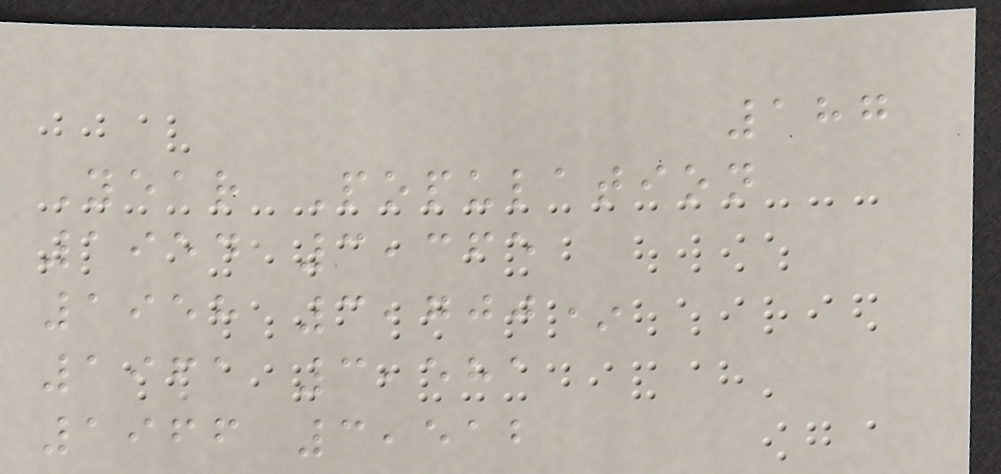187
Year Population
1954 3,365
1958 3,700*
1961 3,581
1966 3,512
